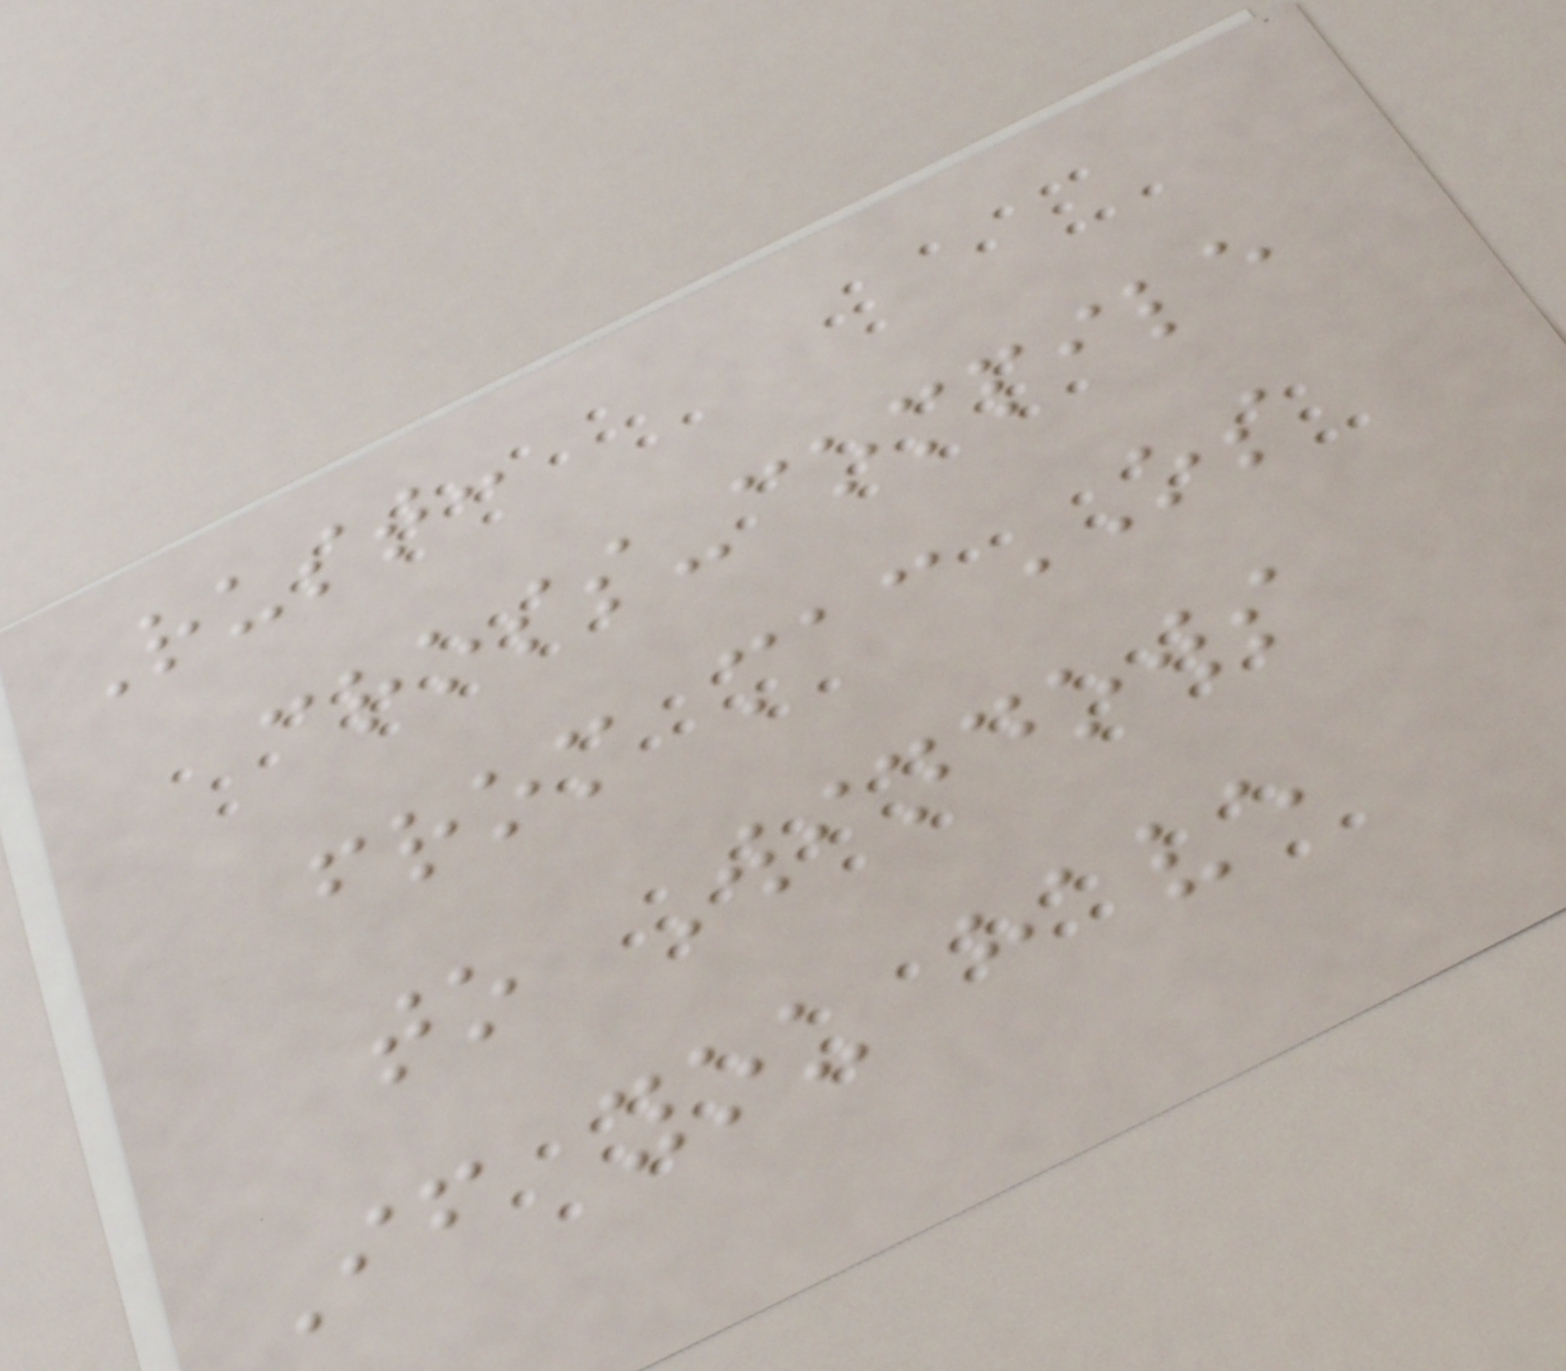Rust:
cross-compile
from macOS
to Windows
If you have
